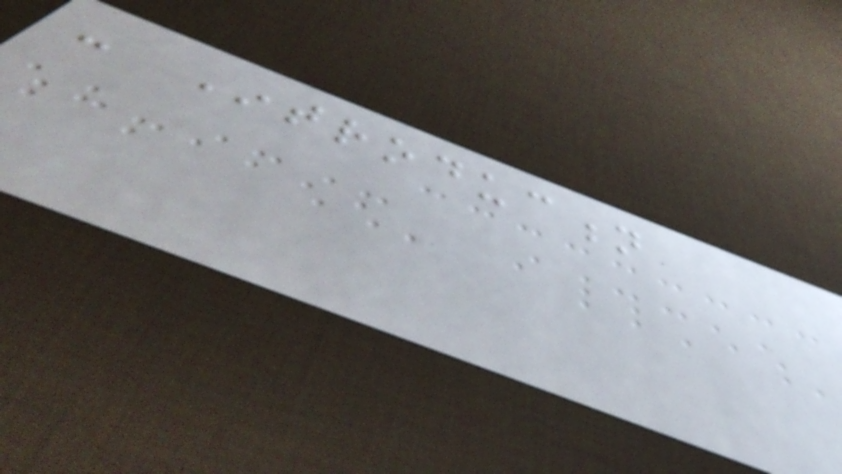- Introduction
